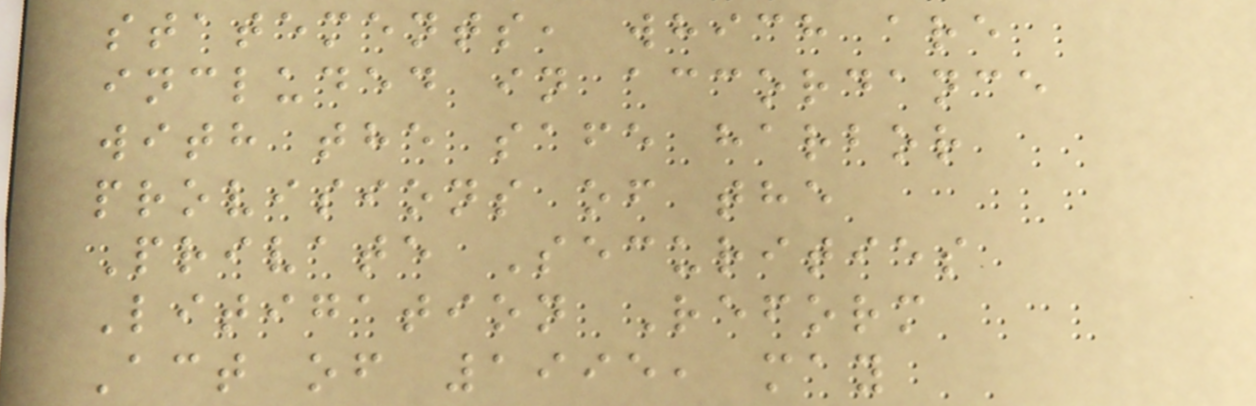statements, which are
included in accordance
with the safe harbor
provisions of the
Private Securities
Litigation Reform
Act of 1995, may
